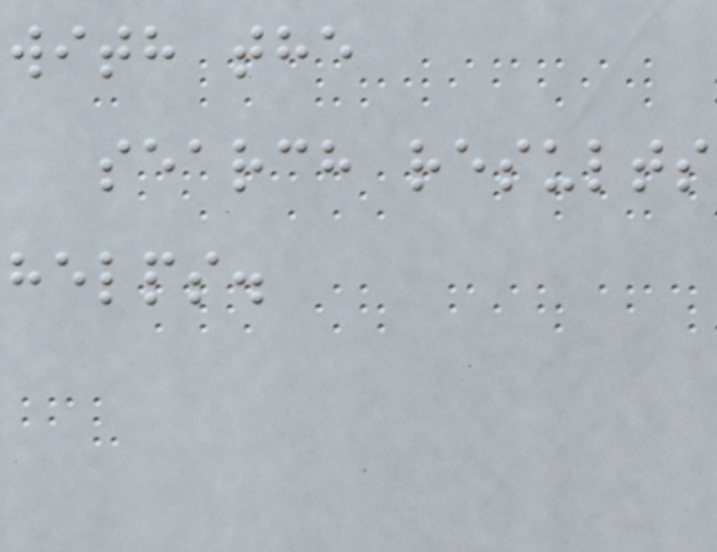with the
search results
helps.
